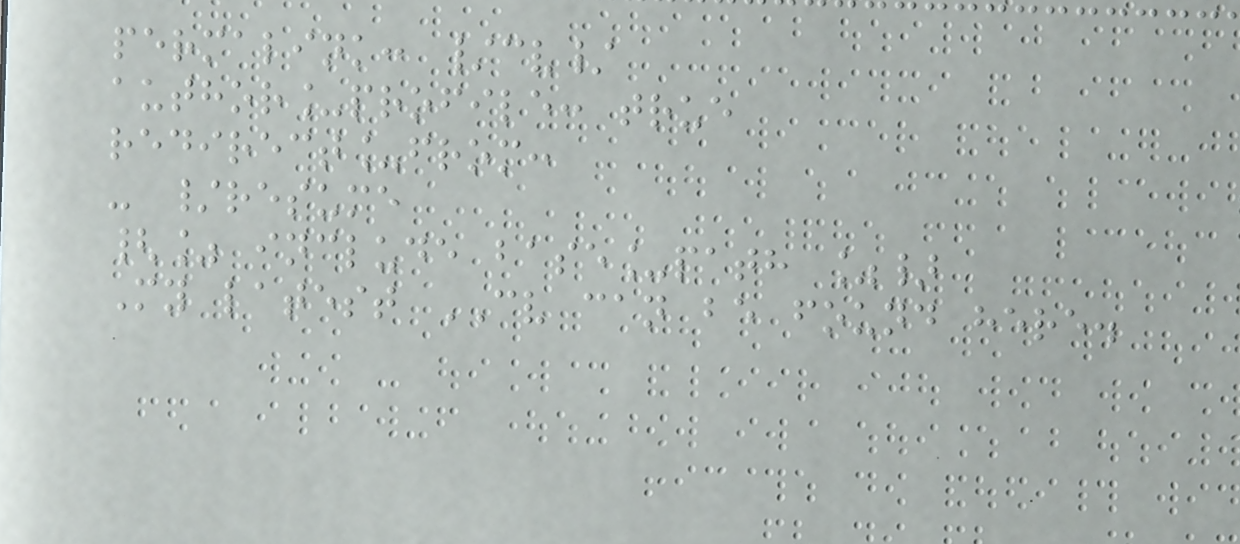permalink: /cv/
author_profile: true
redirect_from:
- /resume
{% include base_path %}
My latest CV can be found here.
